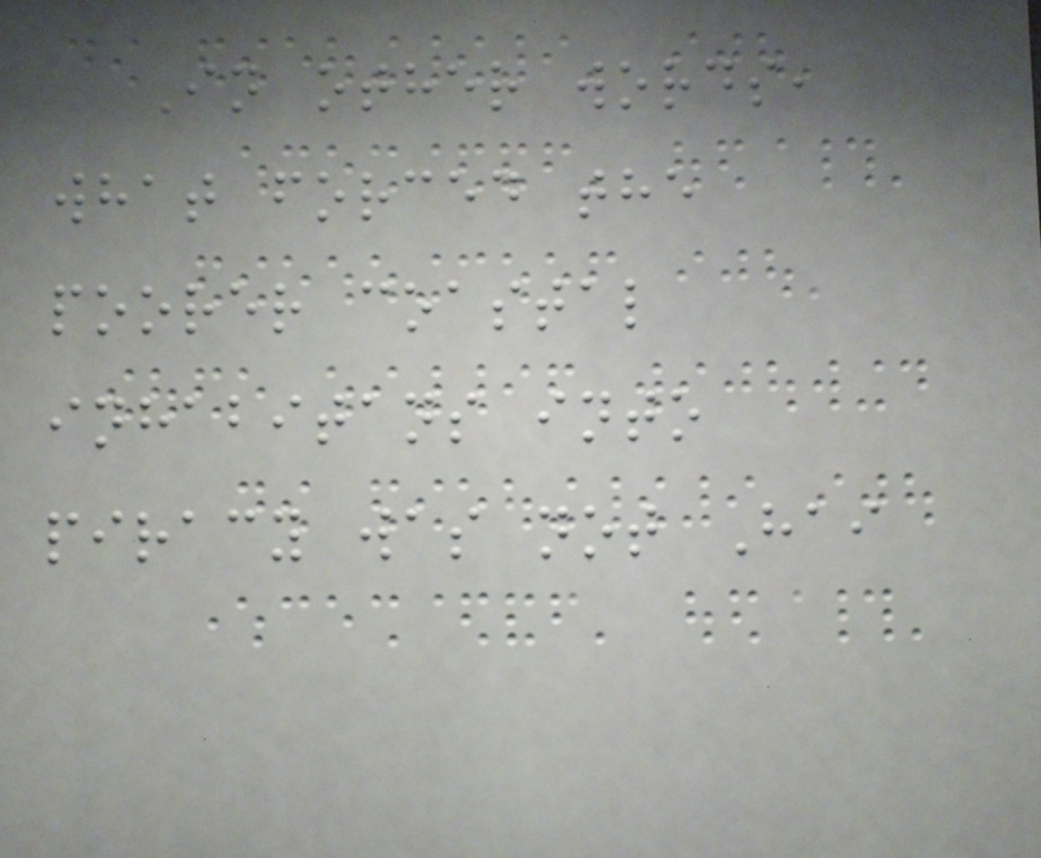In other words,
what forced the
poorer coastal
inhabitans into
piracy was not Hai
